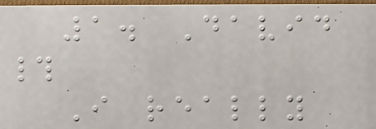1. David
#
I really
